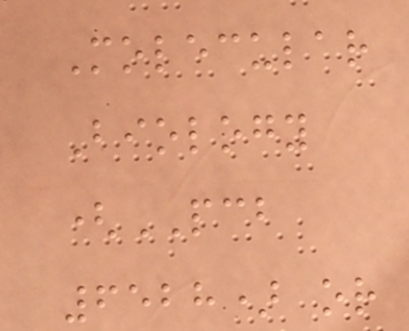Molecular
Biology
(PCB
6528) or
